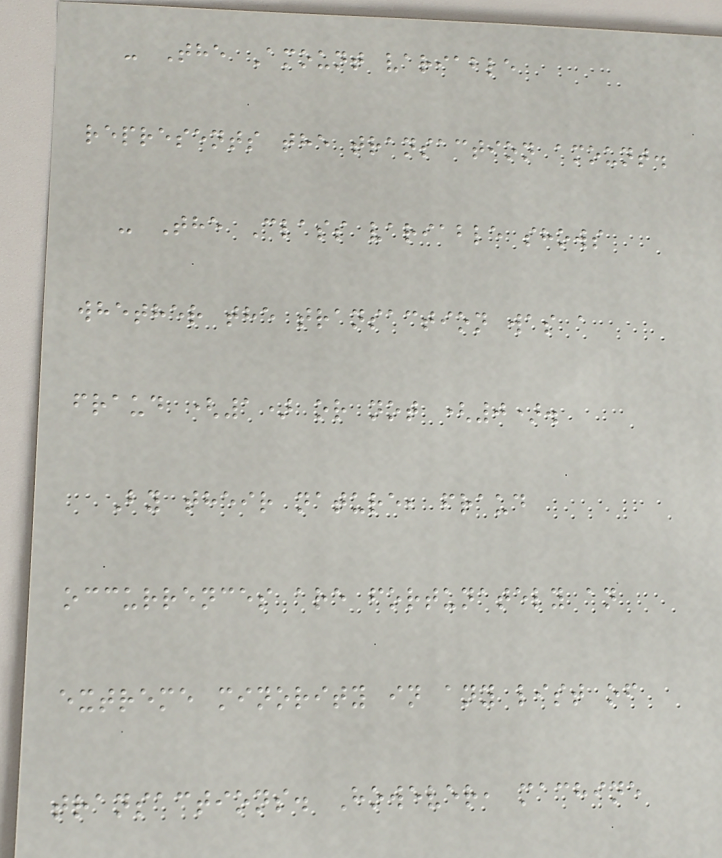- The Amount variable
represents the transaction amount.
- The Class variable shows
whether the transaction was a
fraud (1) or not (0).
By their nature, fraud
occurrences are fortunately an
extreme minority in any list of
transactions. However, machine
